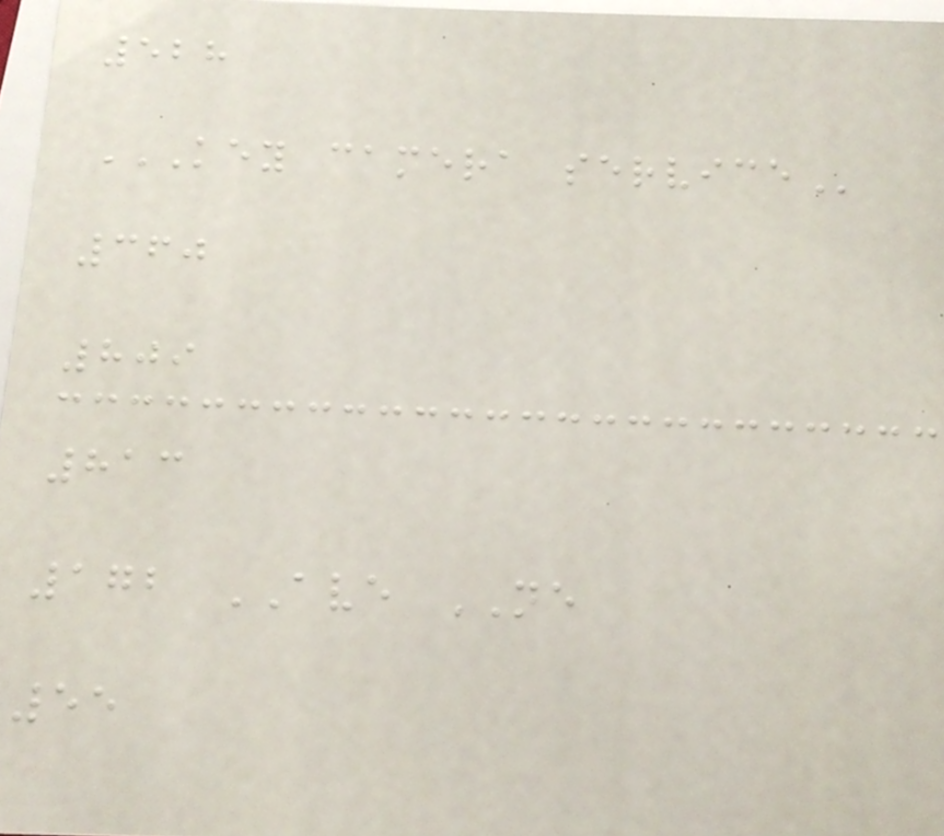528
KEY CAMERA SERVICE
360
809
813
172 AVE NE
55
